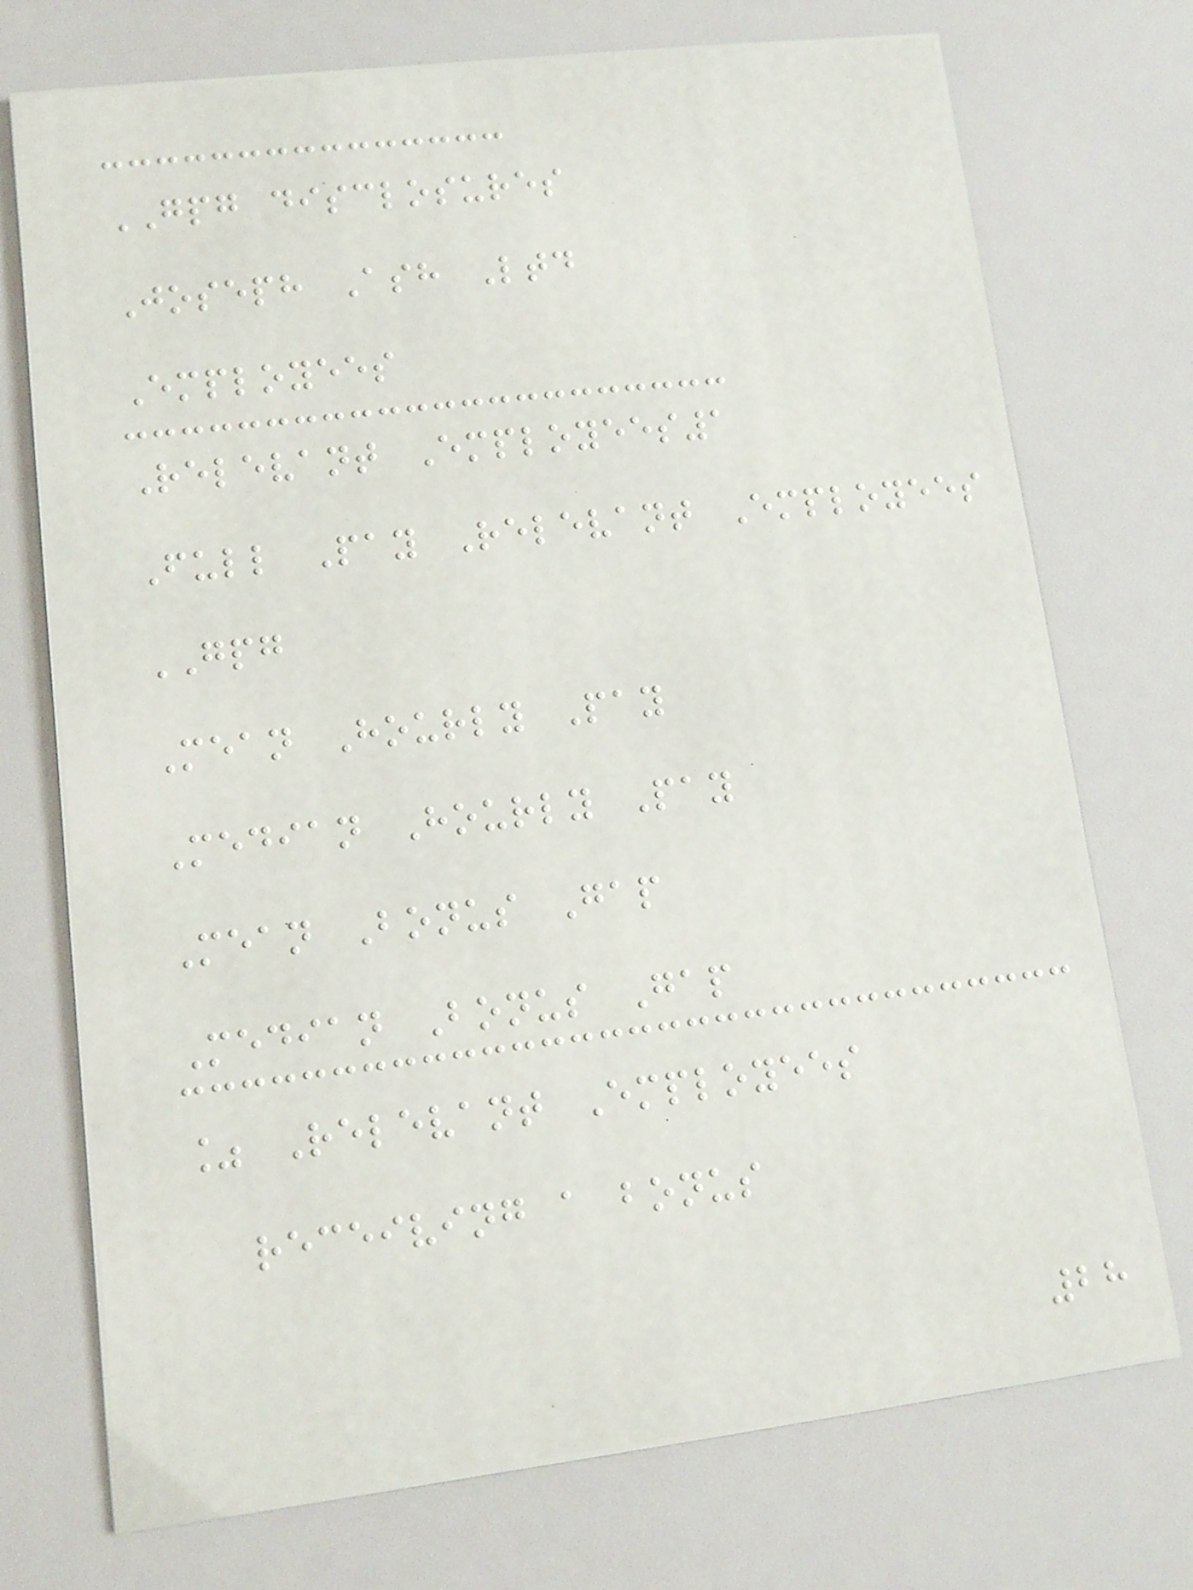GPG disclosures
Joseph Ash Ltd
Employees
Relevant Employees1
Full Pay Relevant Employees
GPG
Mean Hourly Pay
Median Hourly Pay
Mean Bonus Gap
Median Bonus Gap
% Relevant Employees
receiving a bonus
28
